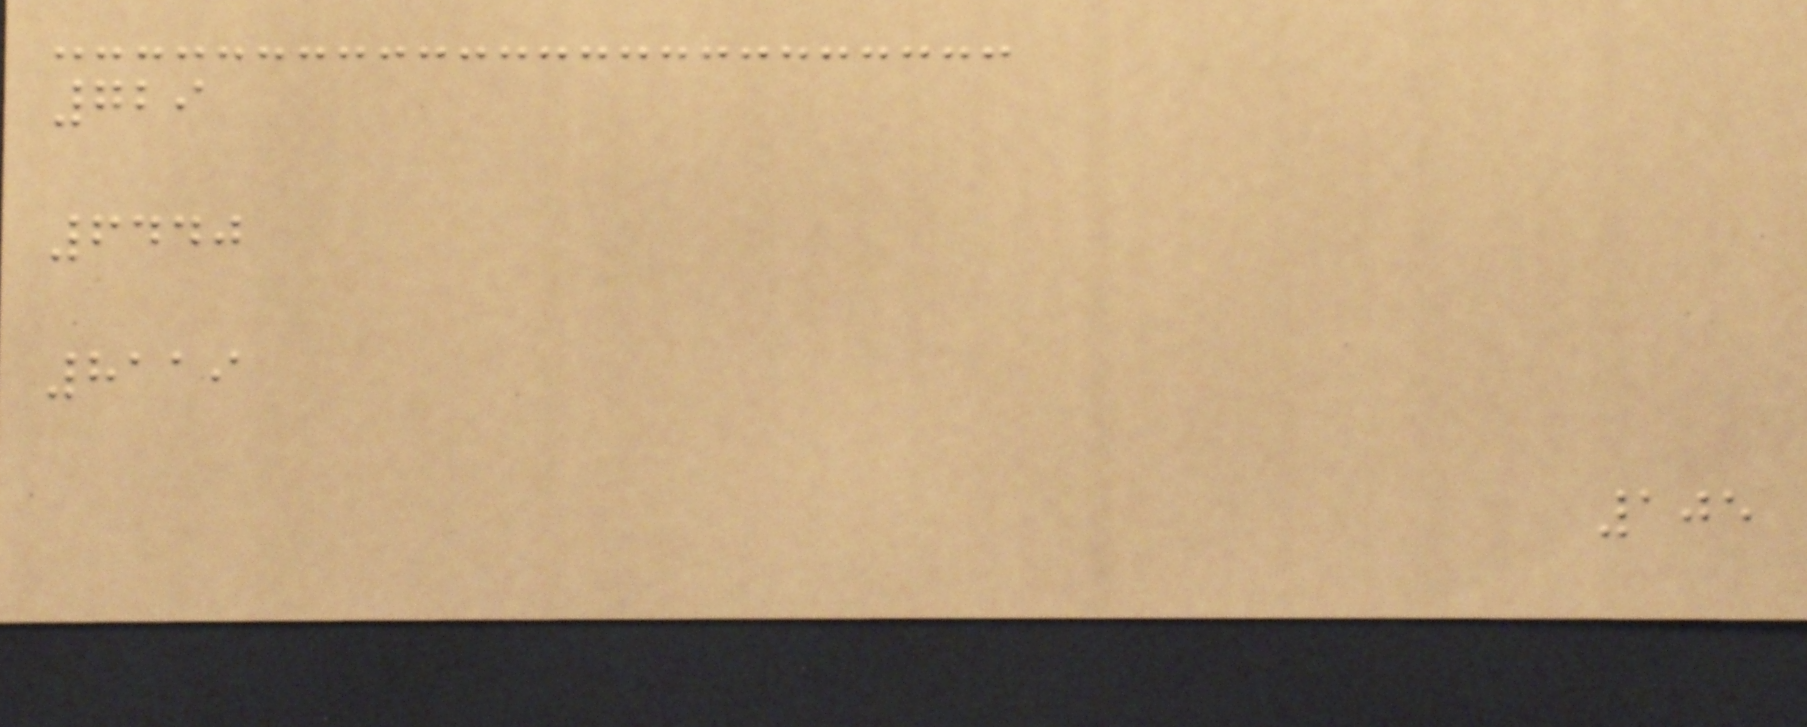729
6440
8119
105
